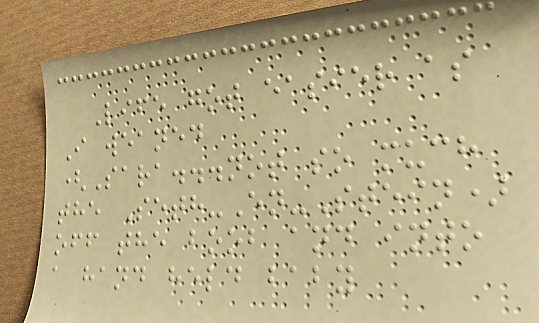Life got easier as
I weaned
(Sara...not so much
the Seth-En-Stein)
off the boob and into
a hand held baby
